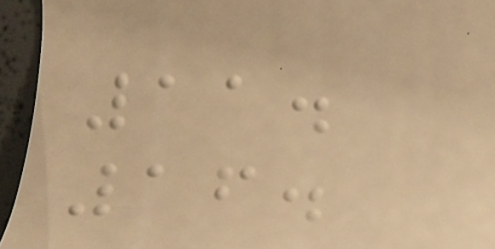11.
16.
